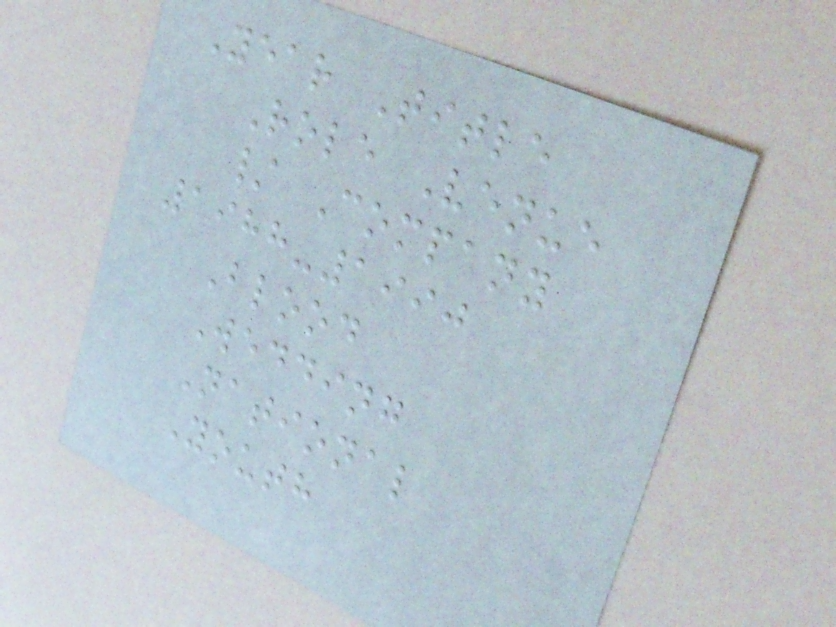Year Title
Role Venue
/ Company
1988-1990
Blood
Wedding
National
Youth
